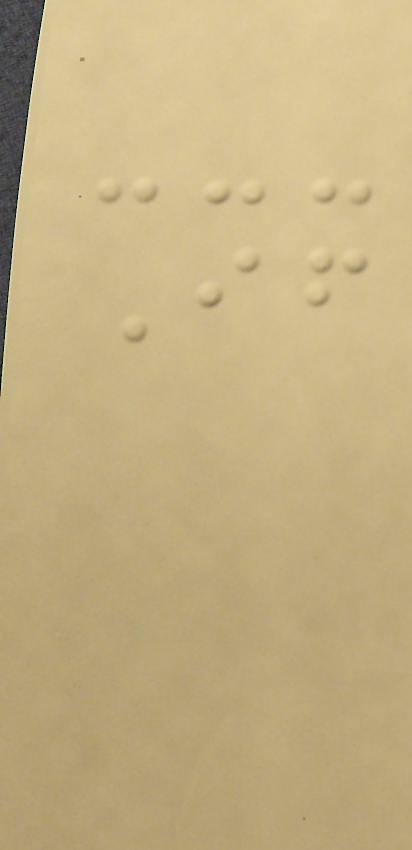If
